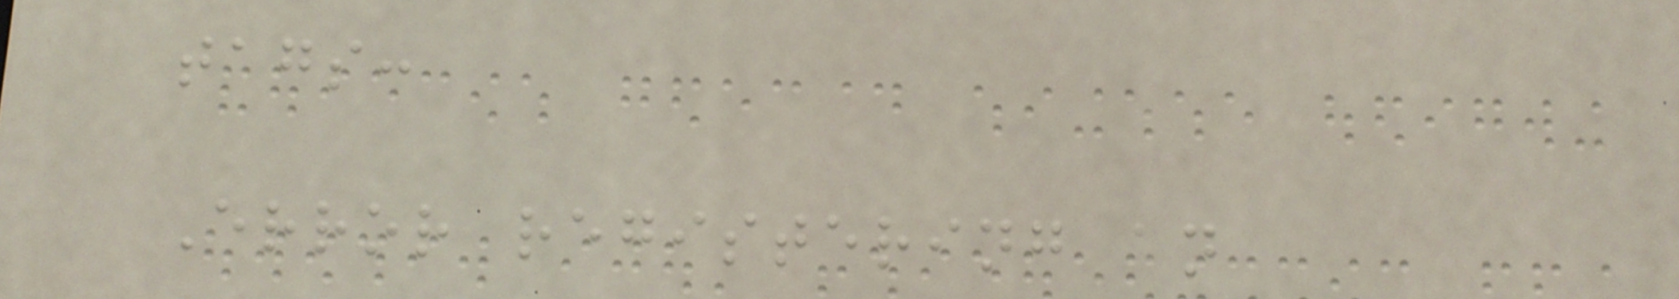tags:
Error registering an
